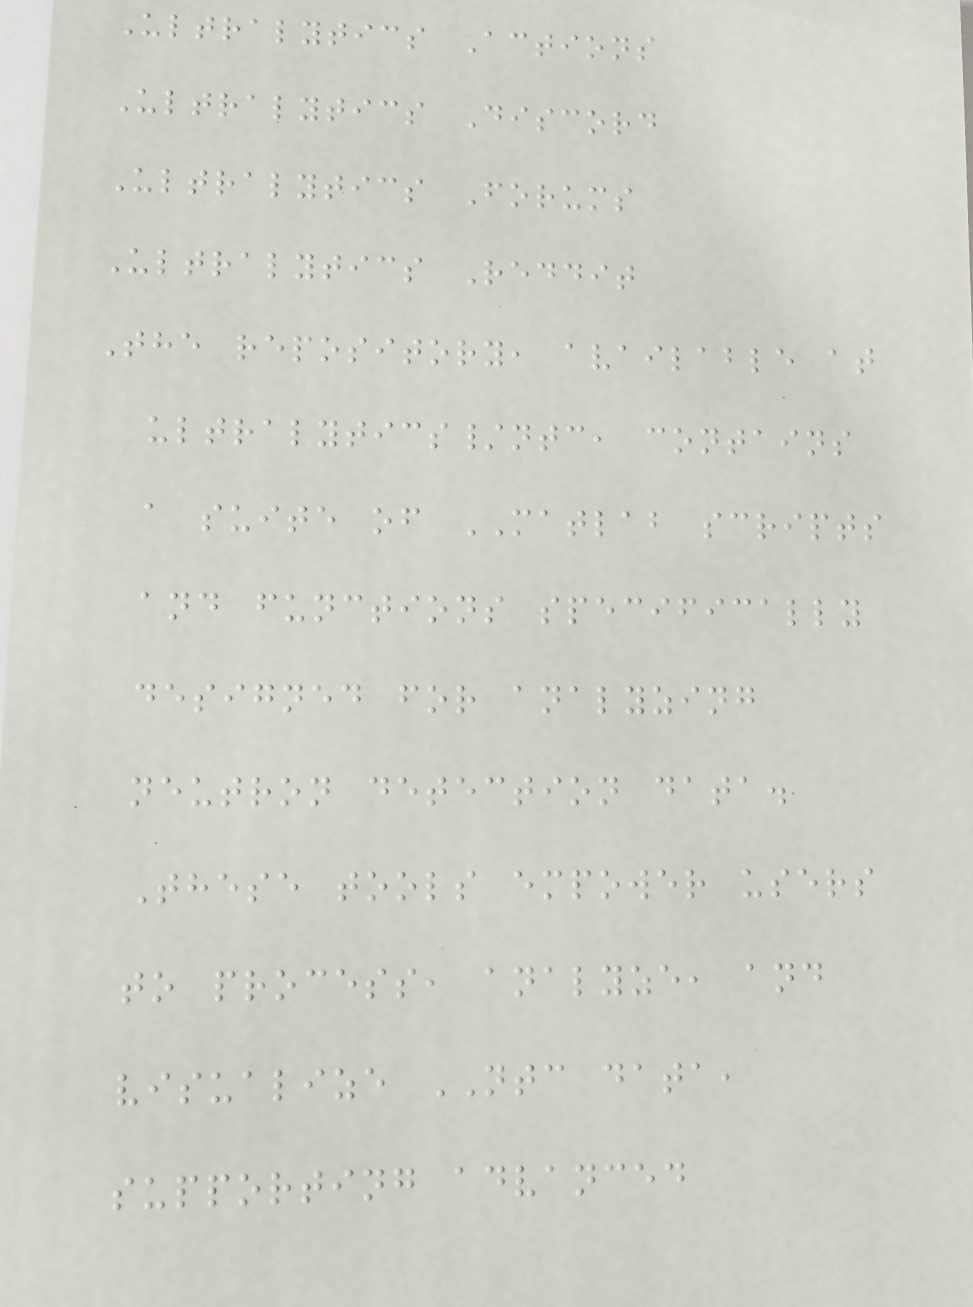Ultralytics Actions
Ultralytics Discord
Ultralytics Forums
Ultralytics Reddit
The repository, available at
ultralytics/ntc, contains
a suite of MATLAB scripts
and functions specifically
designed for analyzing
neutron detection data.
These tools empower users
to process, analyze, and
visualize NTC data,
supporting advanced
